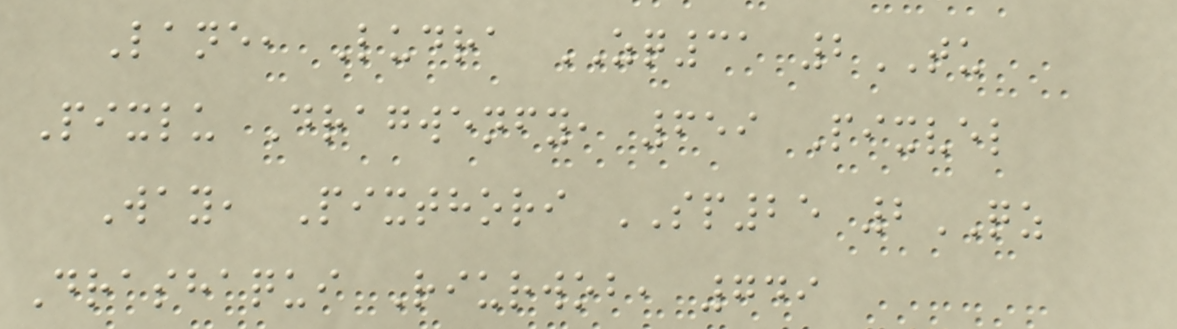Lane, Ludra ZQ31 2TU
Pixlu Dragwenfy, 659 Pixvel
Way, Pixthori SP25 2QZ
Drashaqui Riurwob, 749
